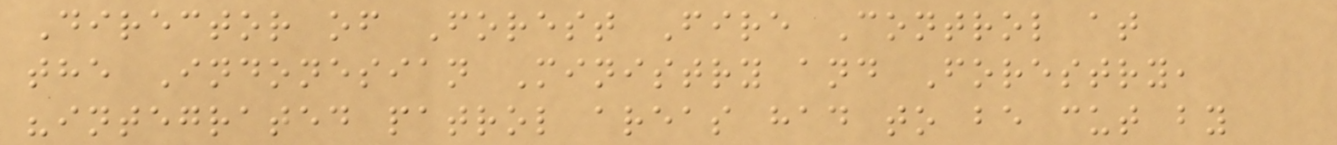Director of Forest Fire Control at
the Indonesian Ministry and Forestry,
"integrated patrol areas had to be cut by
